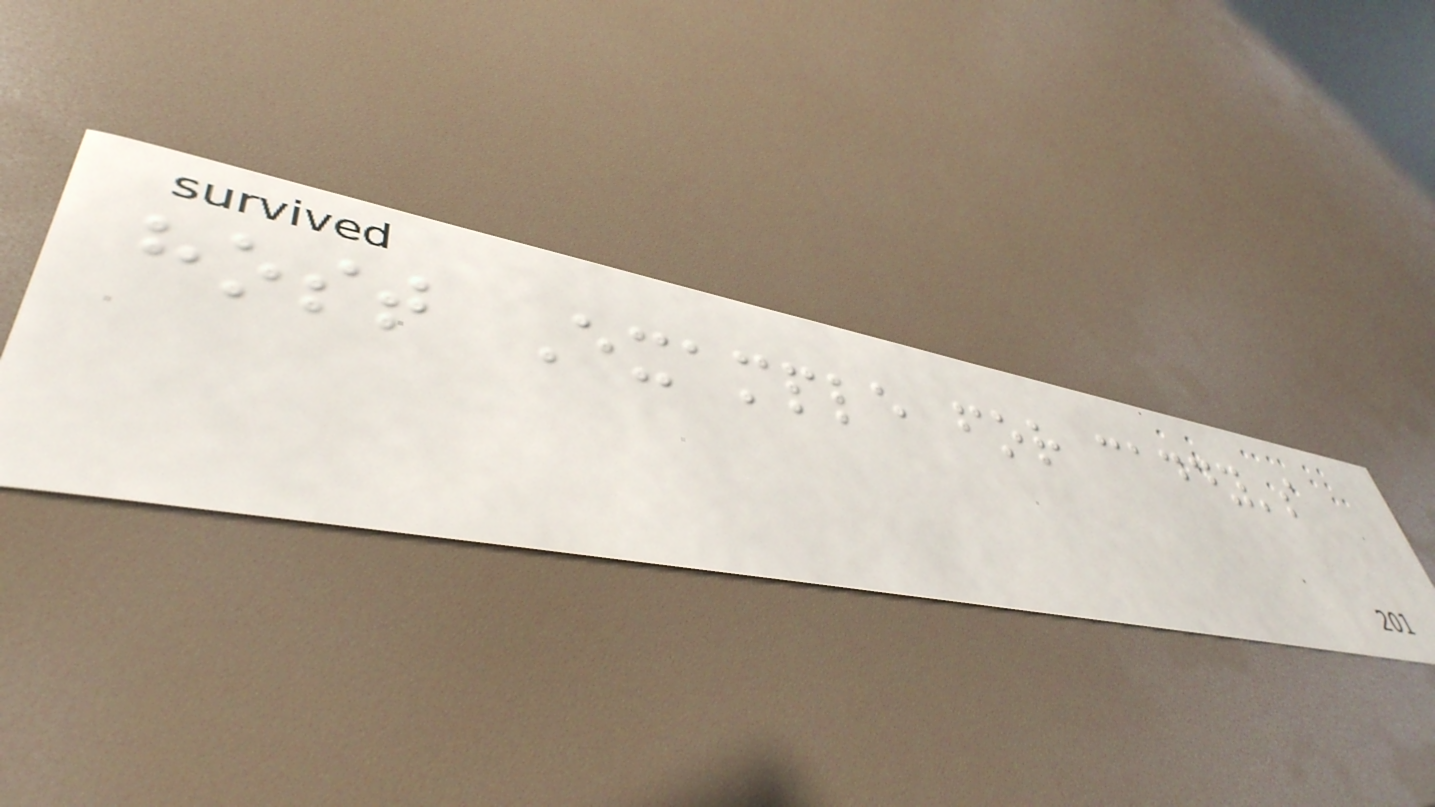host Example for caddy's
